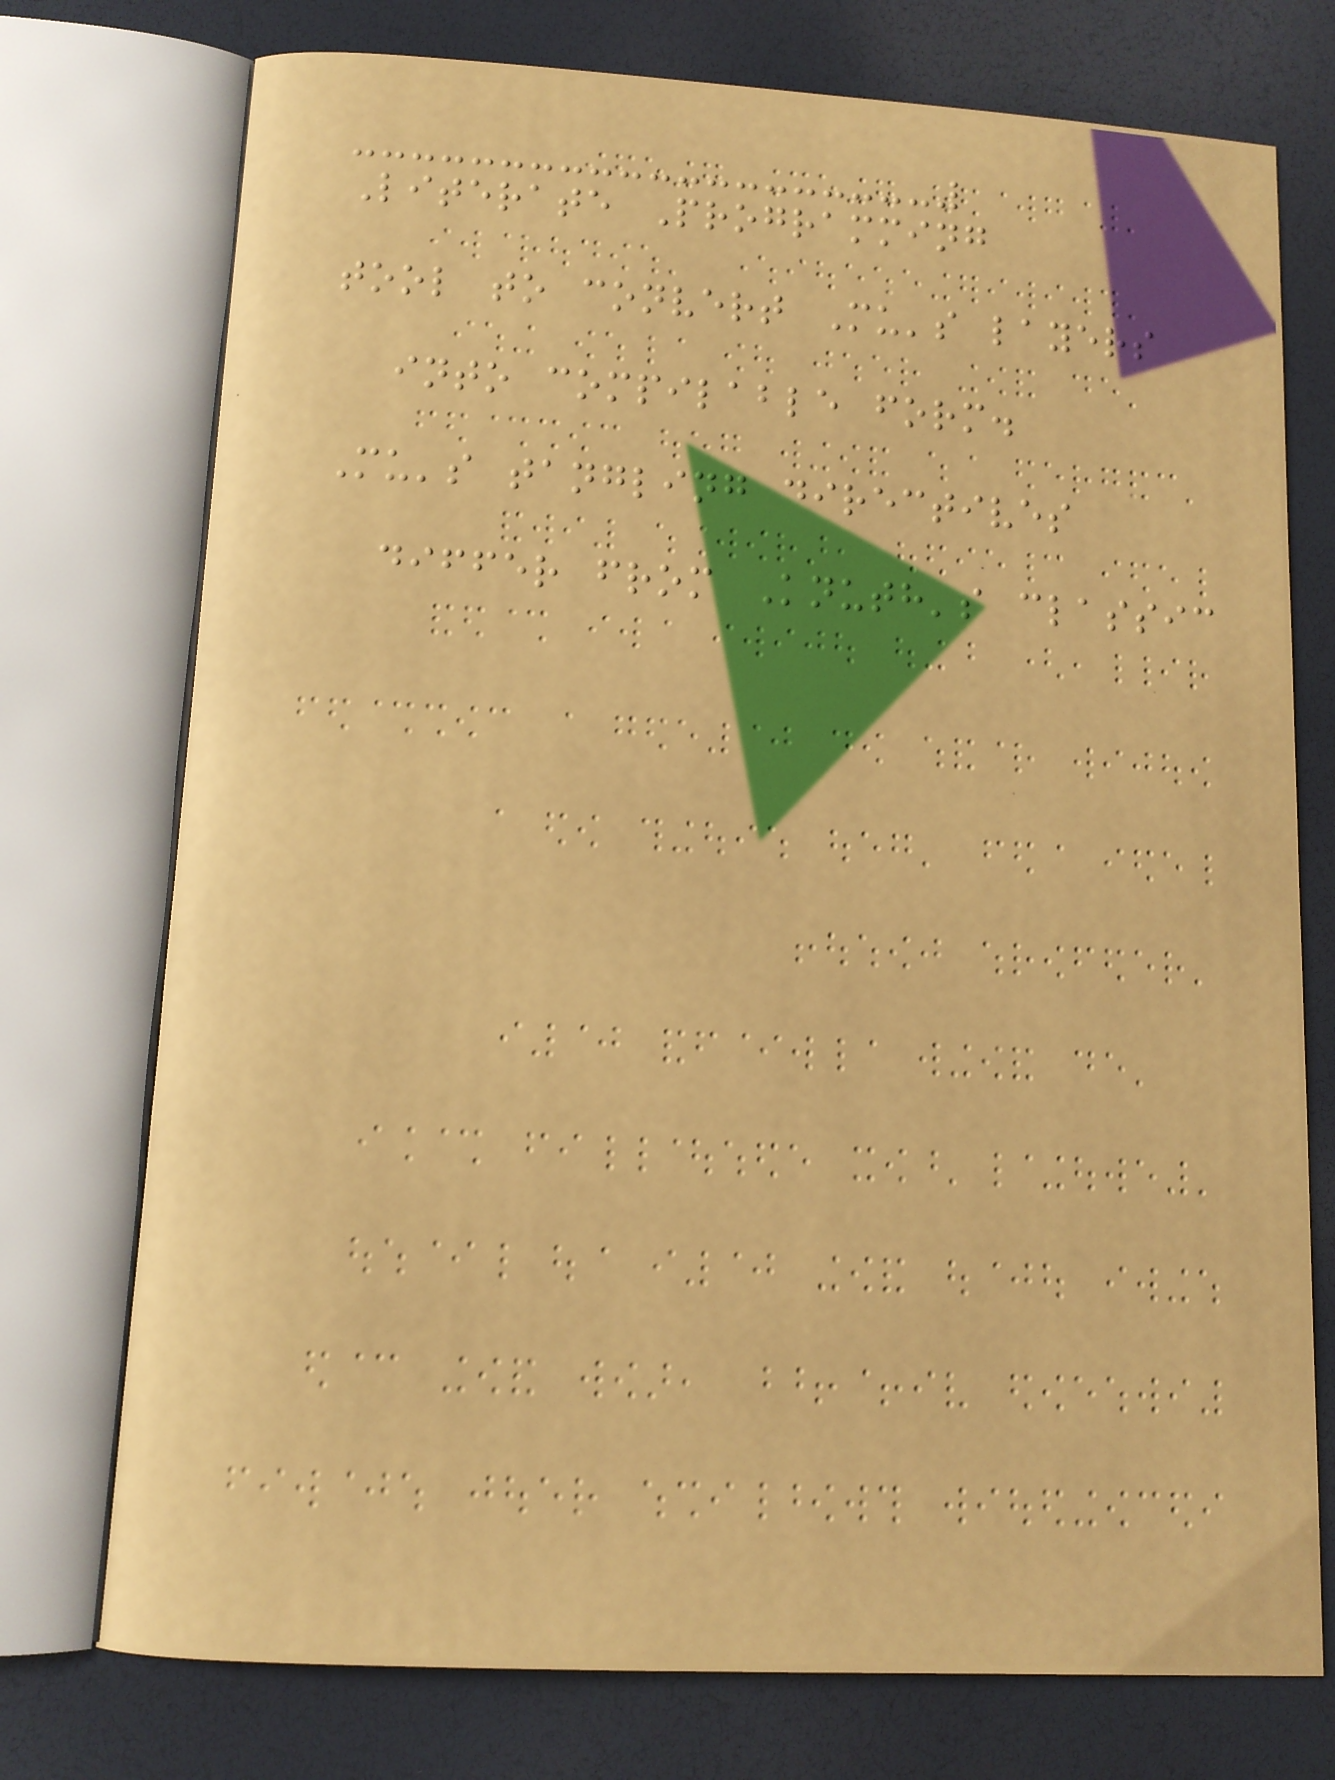Literate Programming
tool to convert Mu's layers
into compilable form.
Mu's tangling directives
differ from Knuth's classic
